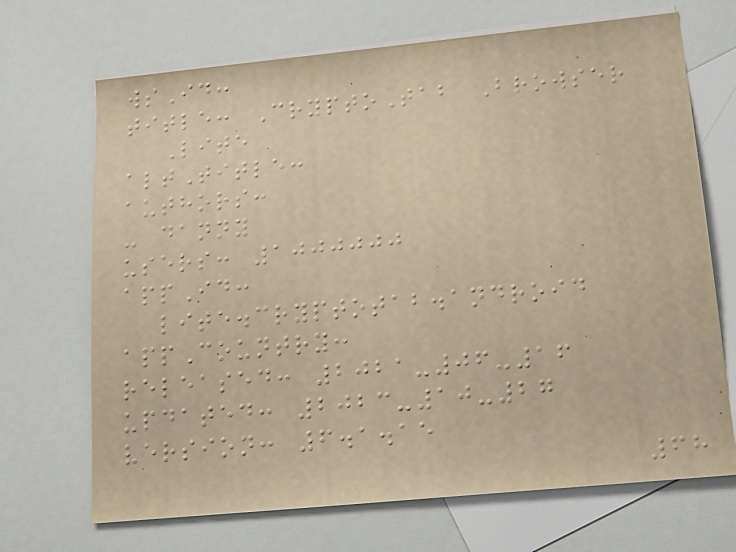wsId:
title: CryptoTab Browser
Lite
altTitle:
authors:
- danny
users: 1000000
appId:
lite.cryptotab.android
appCountry:
released: 2021-06-16
updated: 2023-10-27
version: 6.1.15
68
